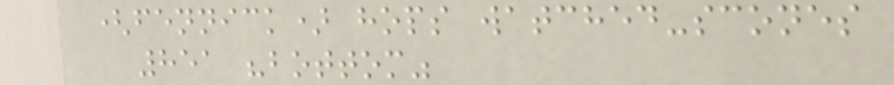(fennick) hops watched-scones
851 "bottom"
